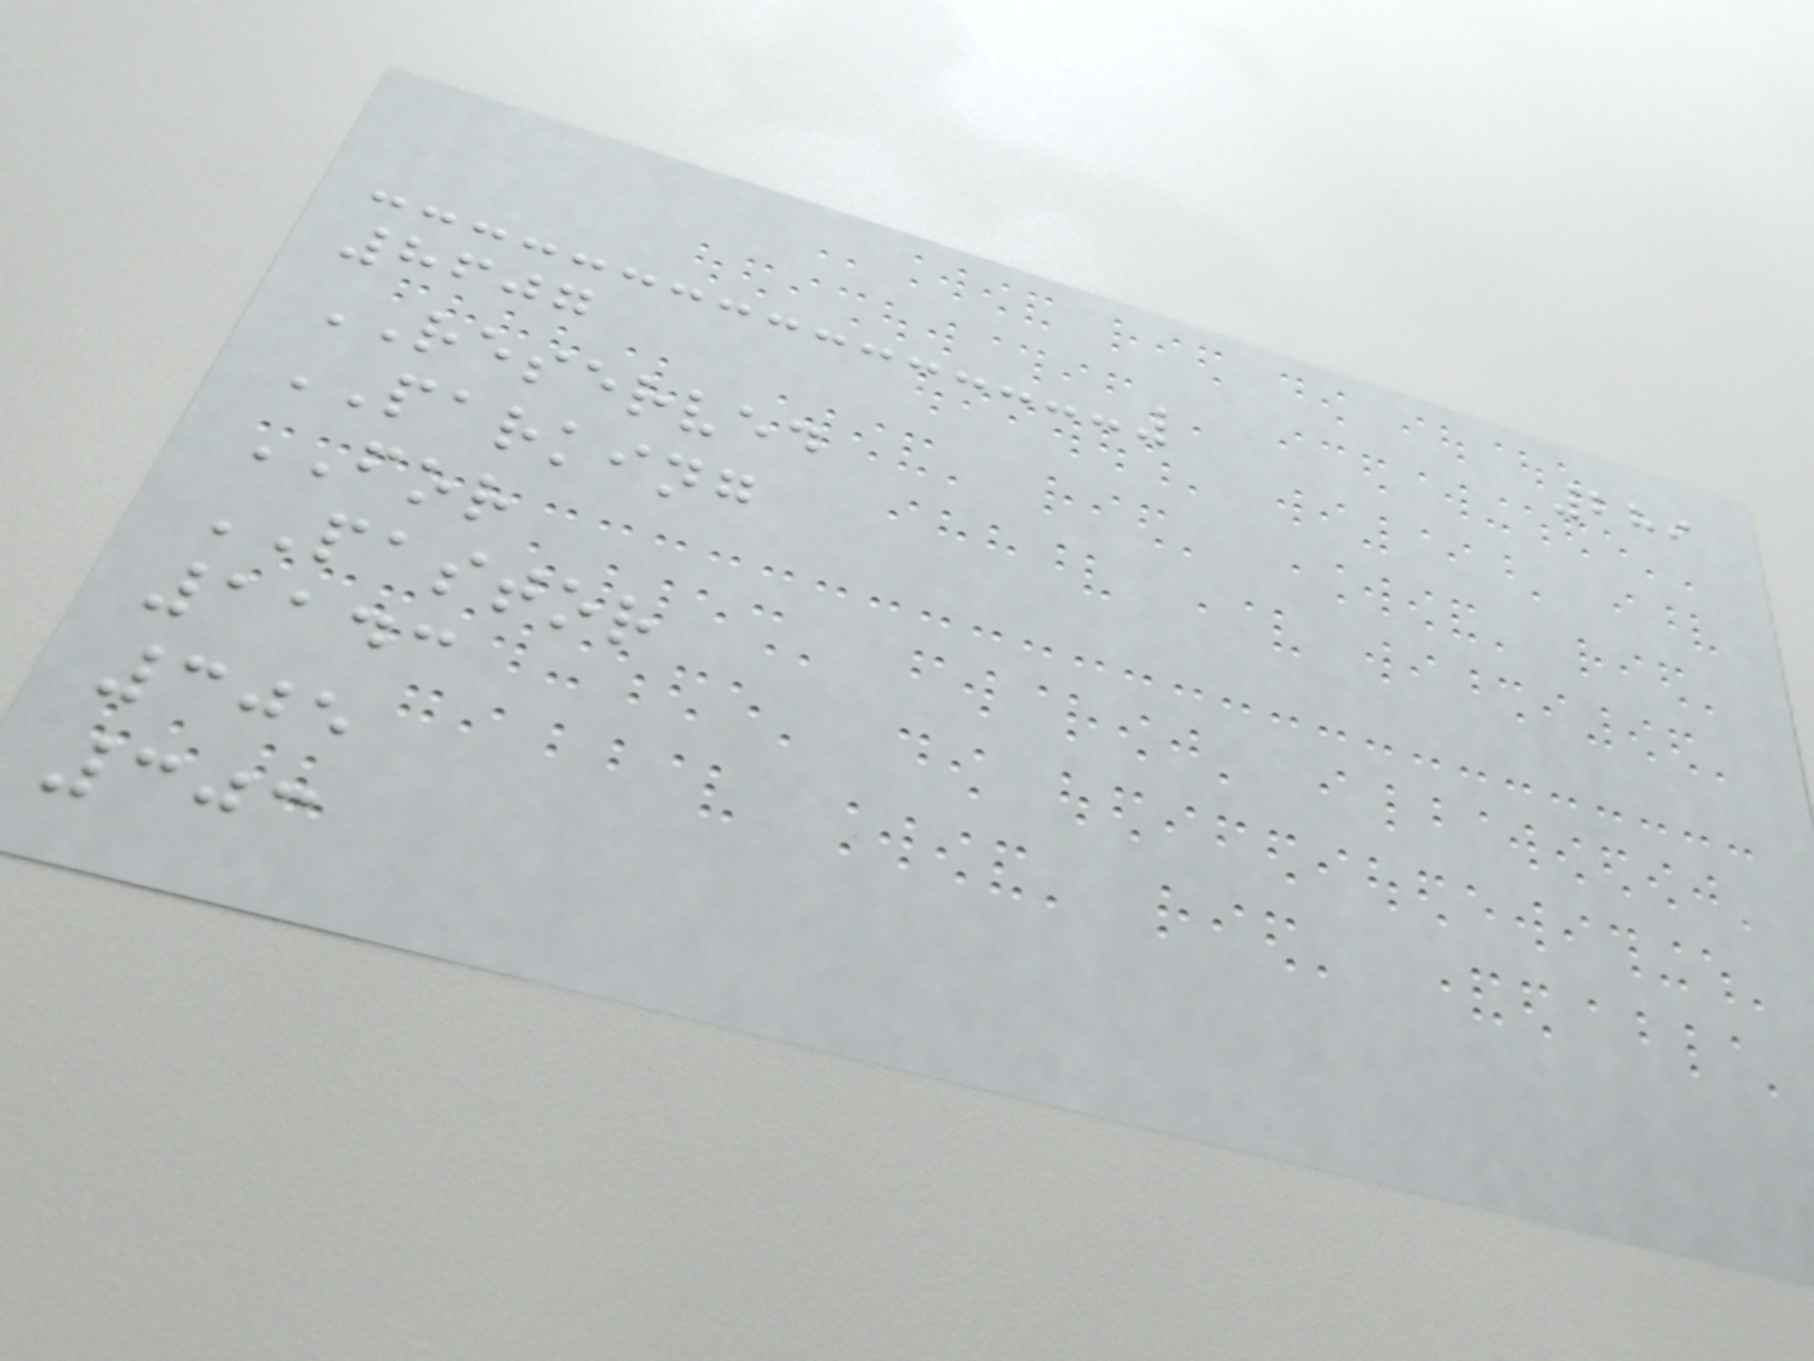289
8607
RESERVED
PARKING
FOR
PASTOR
1143
305
303
